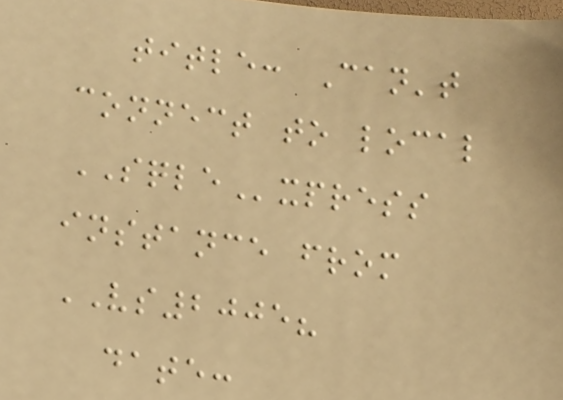title: Can't
connect to local
SQLExpress
instance from
VS2005?
date:
